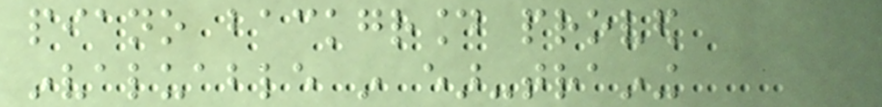piano background proved
invaluable in ear-training
